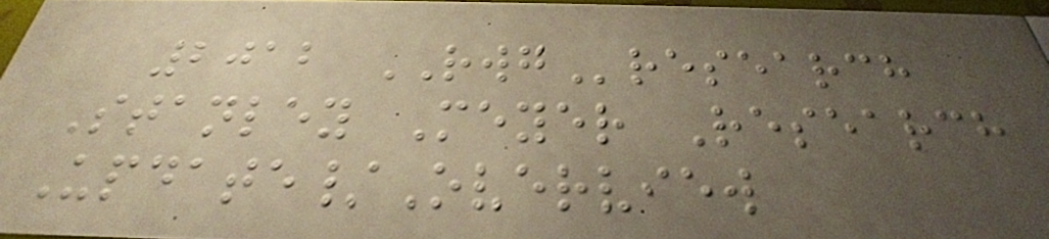2012 RWGresearch
Stanley Meyer Research
Update/Overview
